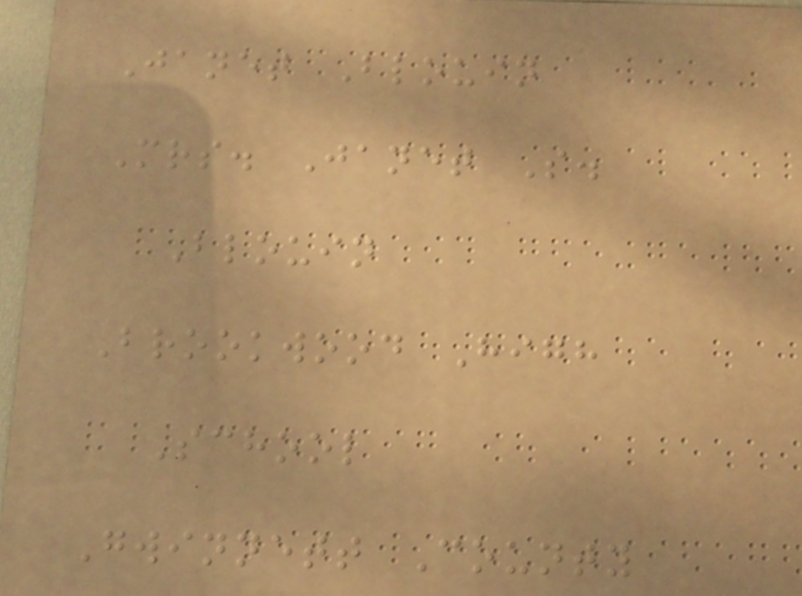Janet Blouin
Mrs. Janet S.
Blouin
Brookwood High
School
Gwinnett County
